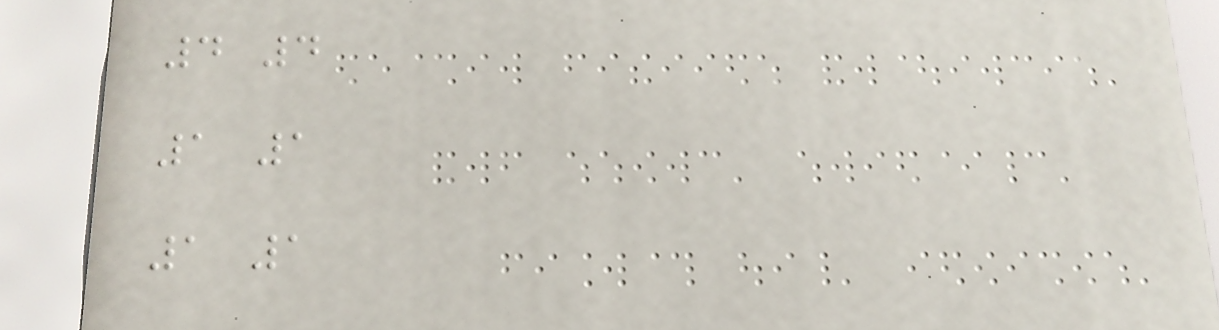4 4
1 1
1 1
